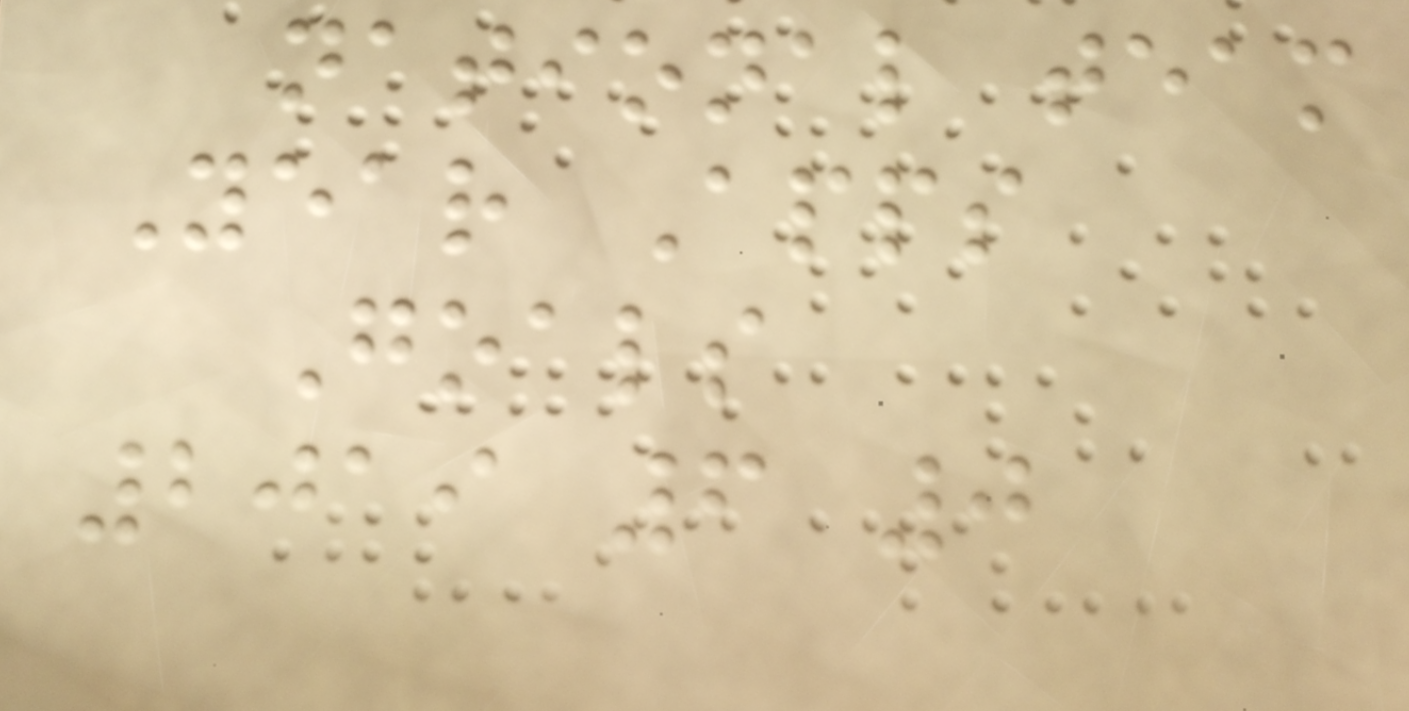national team
Year Apps
Goals
2019 6 0
